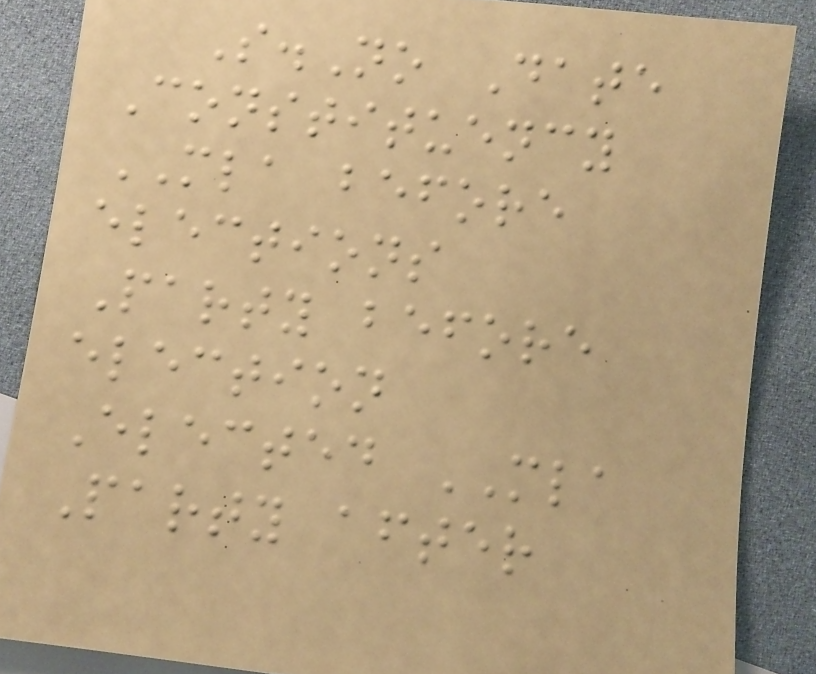S.No Date
Constituency
MLA before
elections
Party before
election
Elected MLA
Party after
